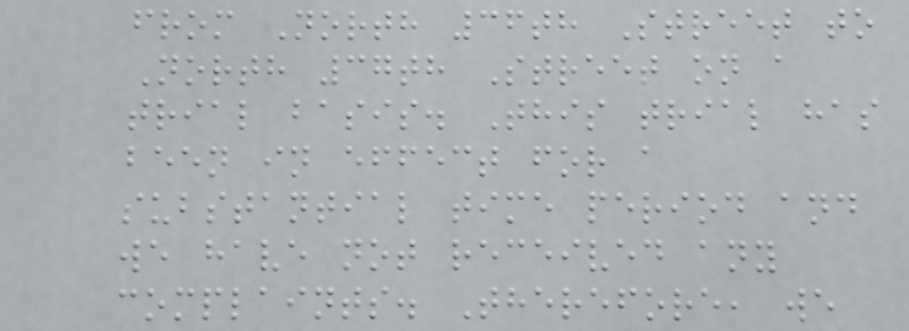from North 36th Street to
North 37th Street on a
trial basis. This trial has
been in effect for a
substantial time period and
we have not received any
complaints. Therefore, we
